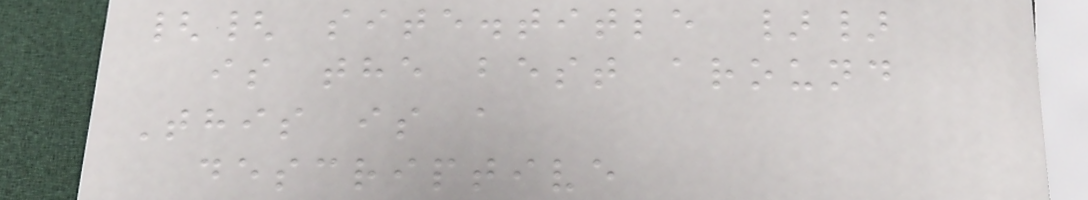{{ site.title }}
is the best around
This is a
descriptive
